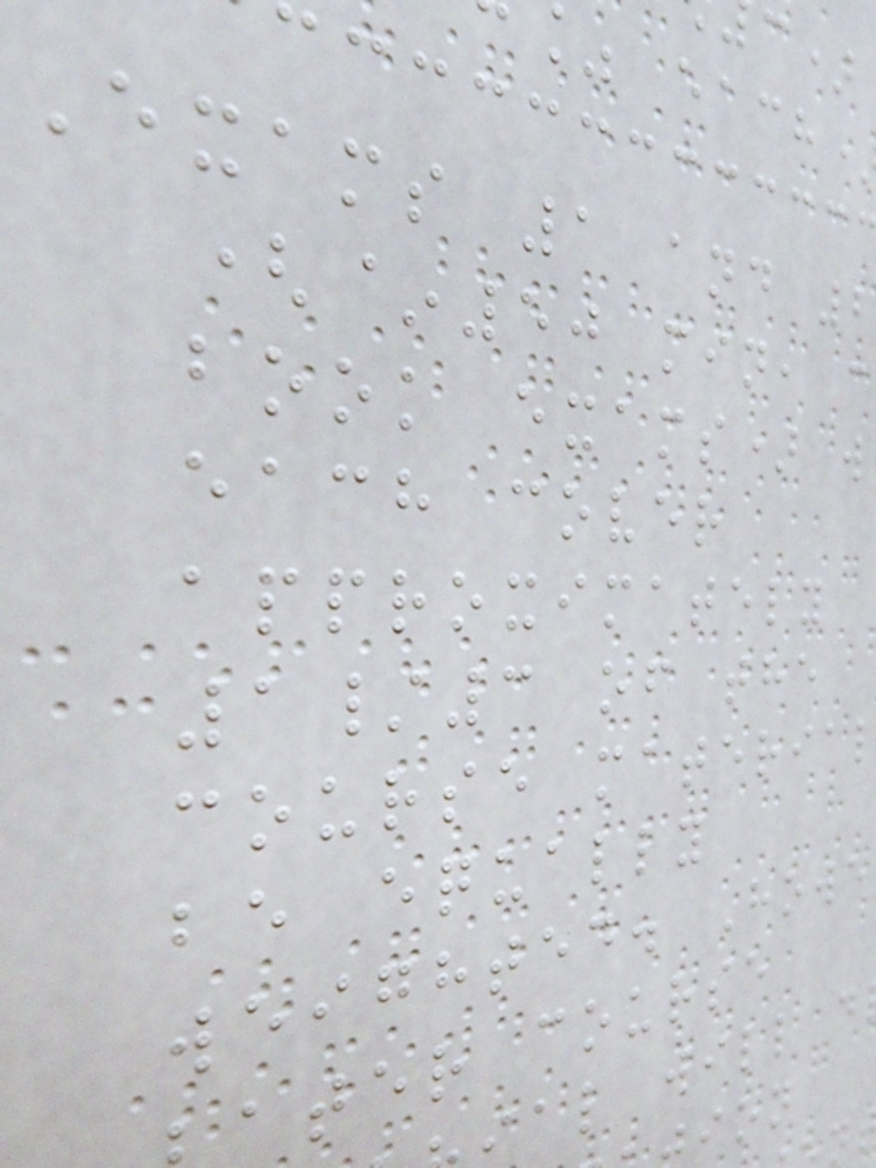each
Exams 1 and 2
(~50 min, c
book exams) w
each cover
approximately
1/3 of the
course material
be equally
weighted. Howe
ater course
al will d
